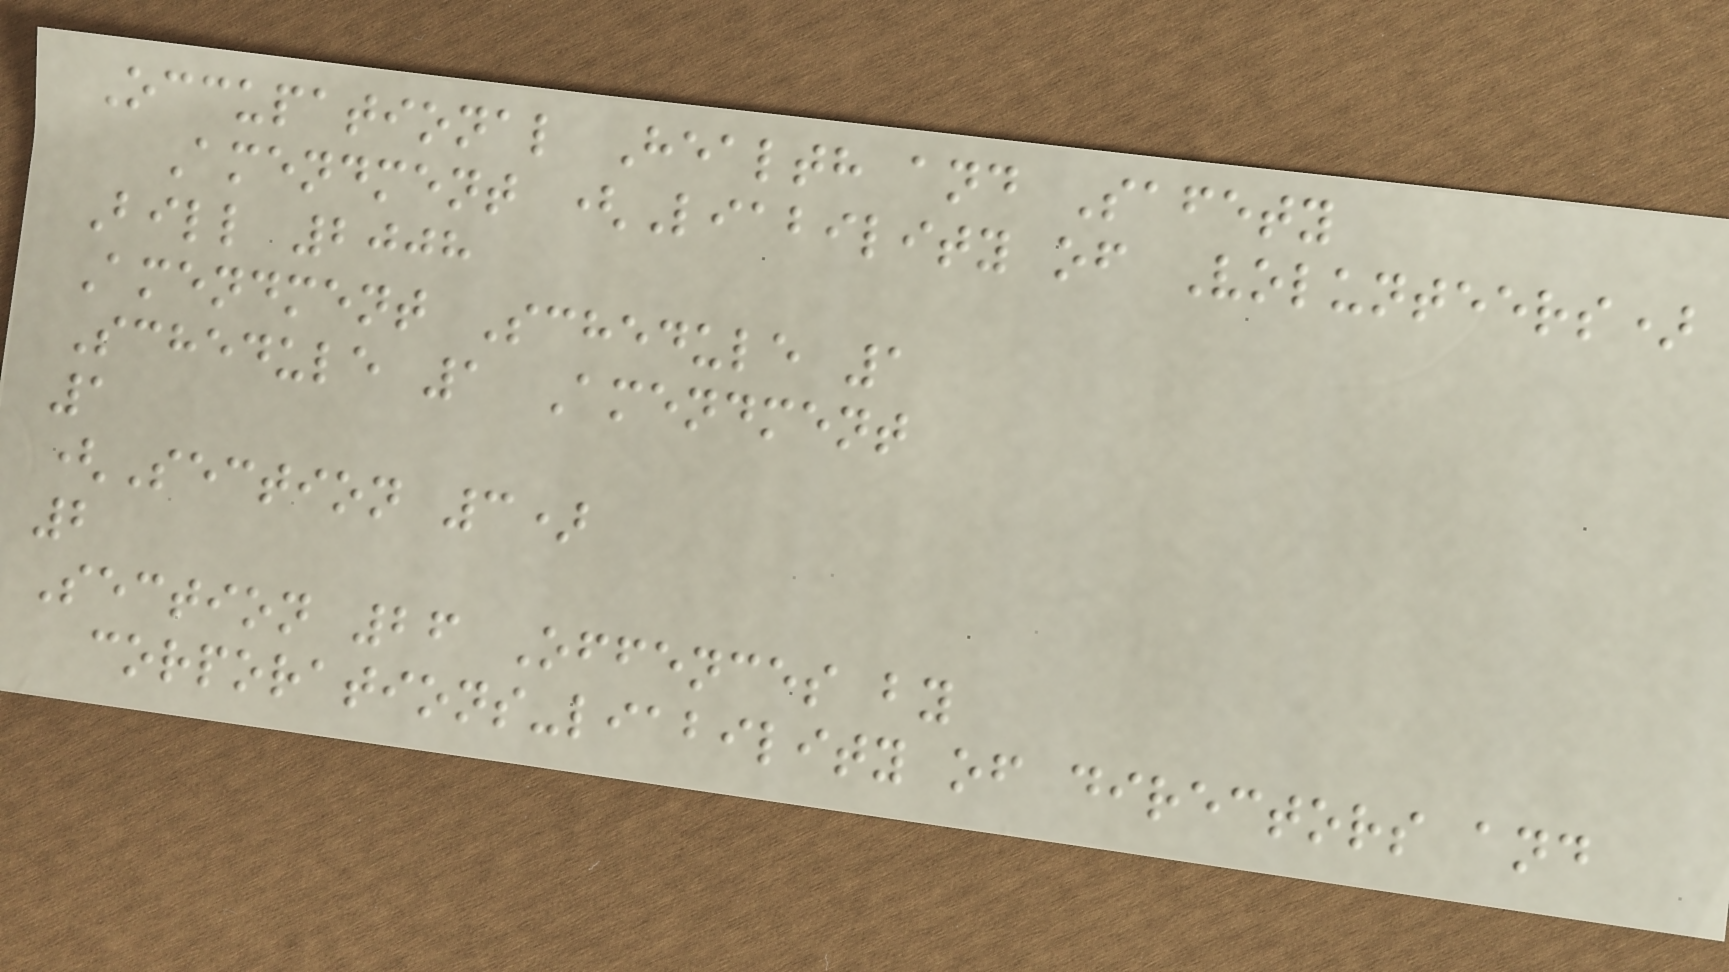Occupational Health and Safety
Amendment (Liability of Volunteers)
Bill 2008
Amendment Schedule 1
Schedule 1 Amendment
1
(Section 3)
2
Section 26 Offences by
corporations-liability of directors and
